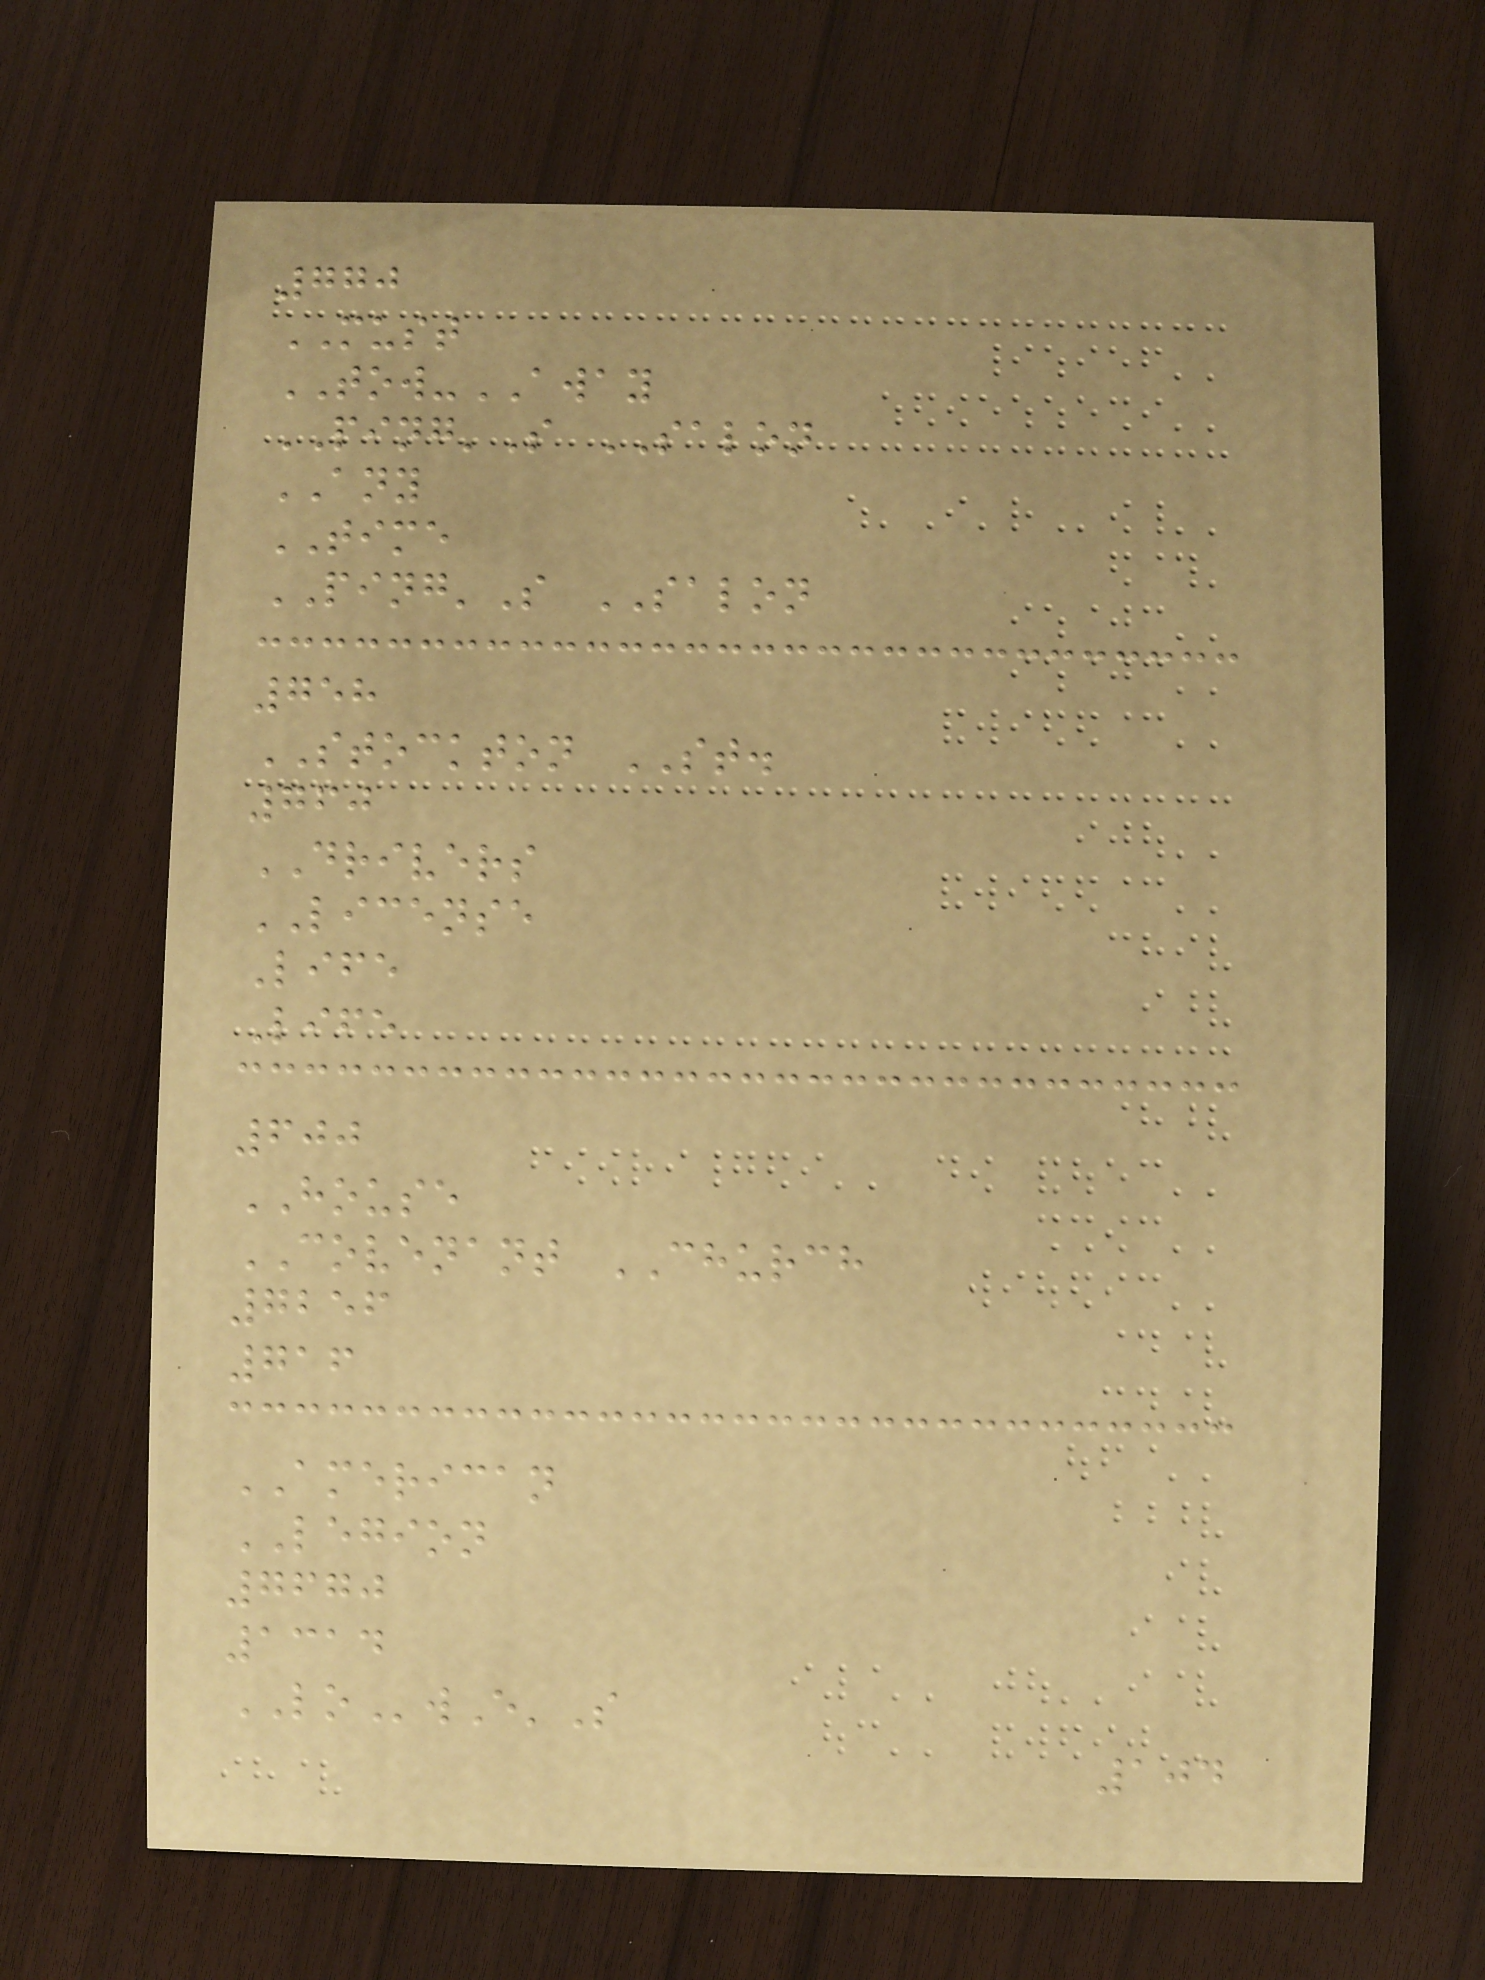770
MUST
TOW-AWAY
PING'S SALON
ANY
TIME
PING'S SALON
758
STOCKTON ST.
760
DRIVERS
LICENSE
Life
Life
600
HOUSE
COVENANT CHURCH
7256
716
AMERICAN
LEGION
7670
1314
LOwE'S
104
